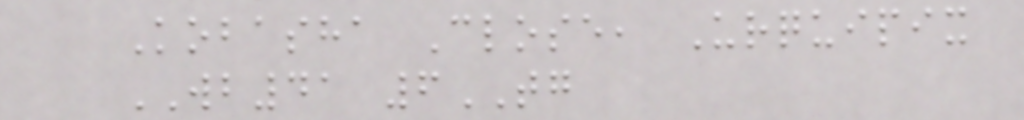Kobasha Close, Urquipix
WB41 6TG
